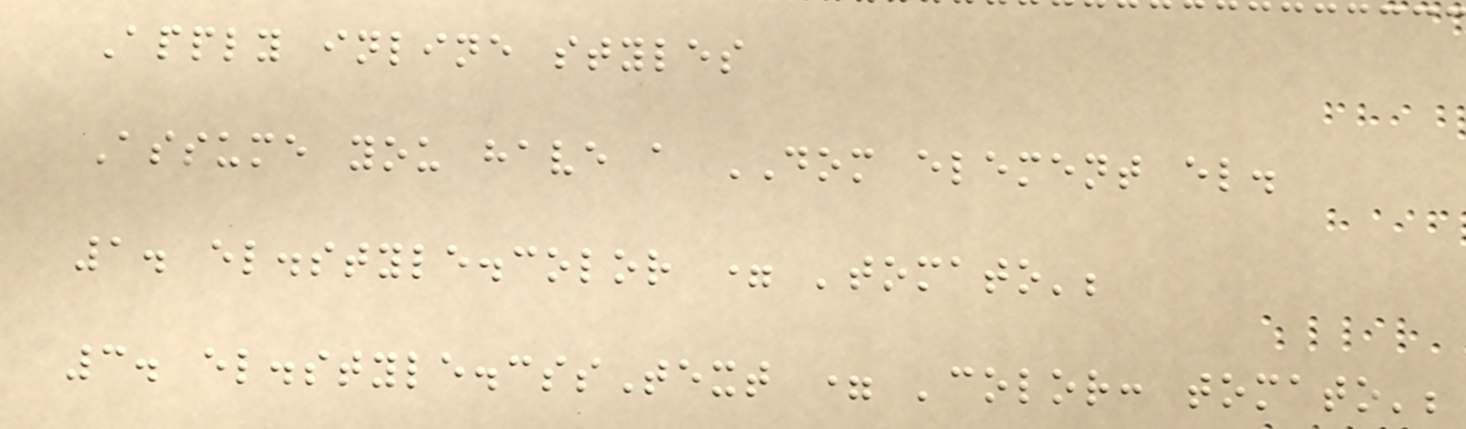Apply inline styles
Assume you have a DOM element el.
1. el.style.color = 'tomato';
3. el.style.cssText = 'color: tomato';
